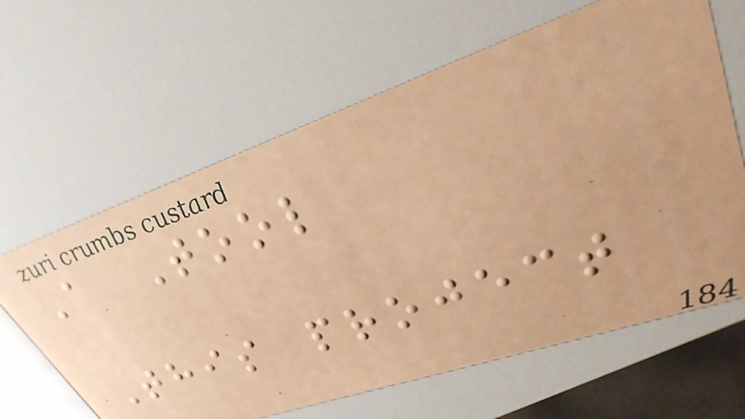A Tool
This project
